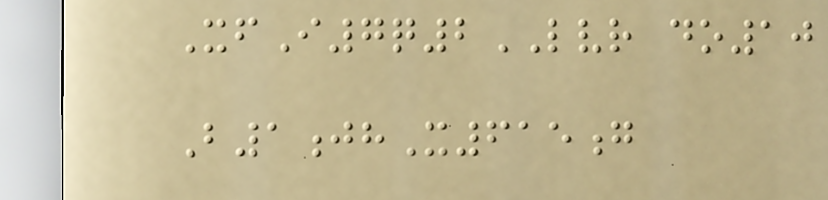XfI7q2LVR do10
B1jhX615g
